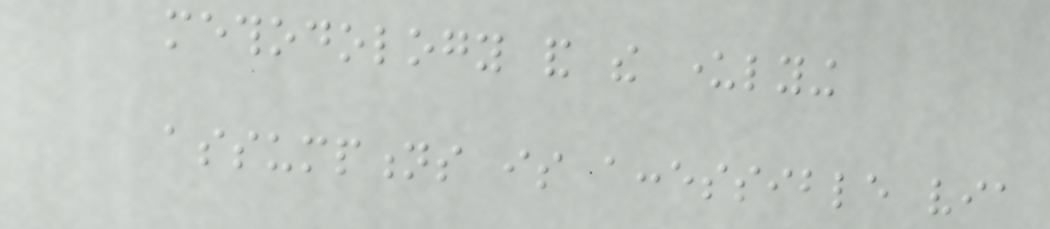methodology and the underlying
assumptions is accessible via
